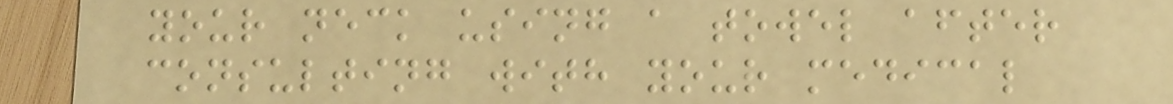your neck using a towel after
consulting with your medical
